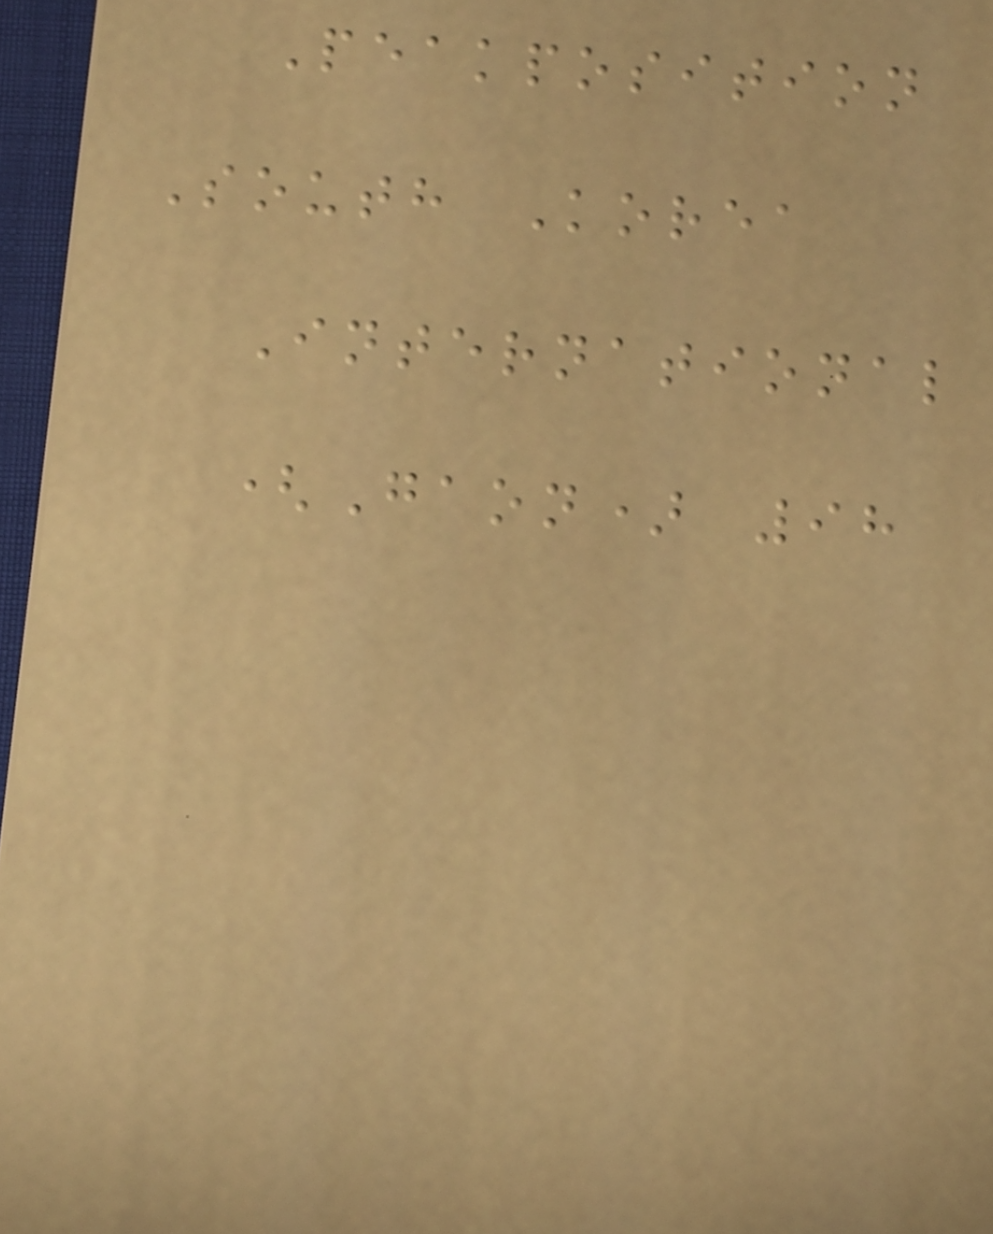Peakposition
South Korea
International
(Gaon) 98
